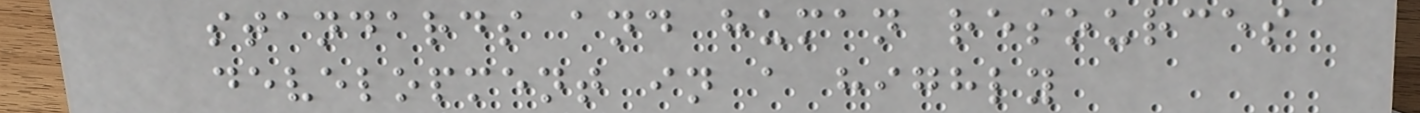standards and human resources
development in a highly
